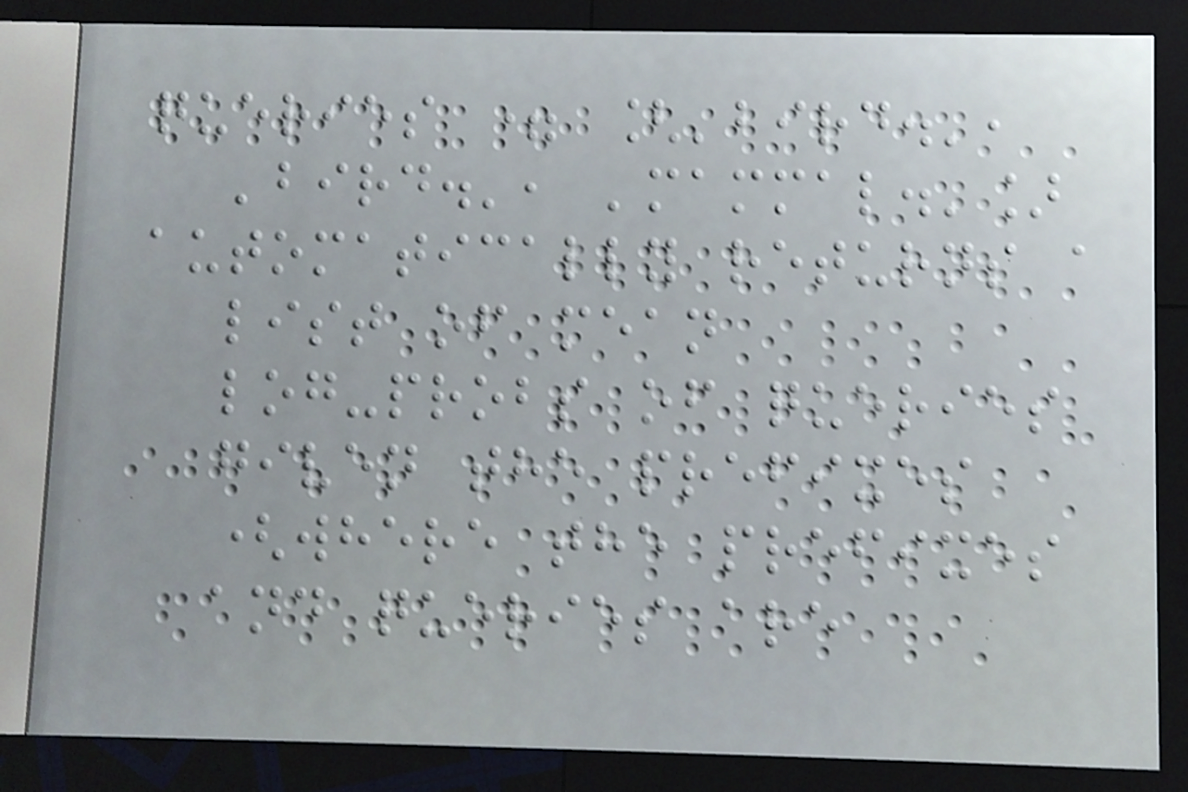queries = ['bird.',
'bird.', 'mammal.']
automatically returns a
list of mean
log-probs of queries
given the prefixes
(where the prefixes
and queries are
